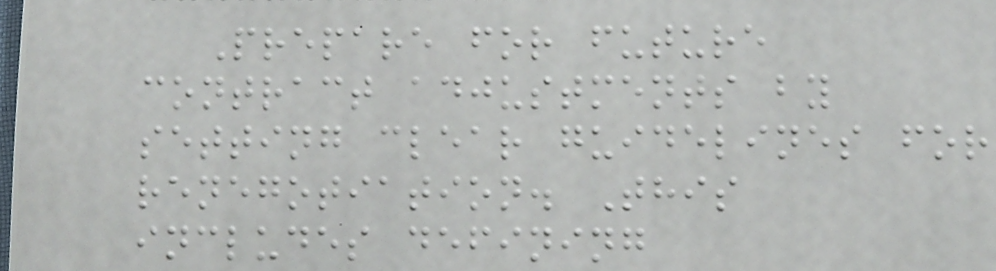Prepare for future
contract adjustments by
setting clear guidelines for
renegotiation. This
includes defining
